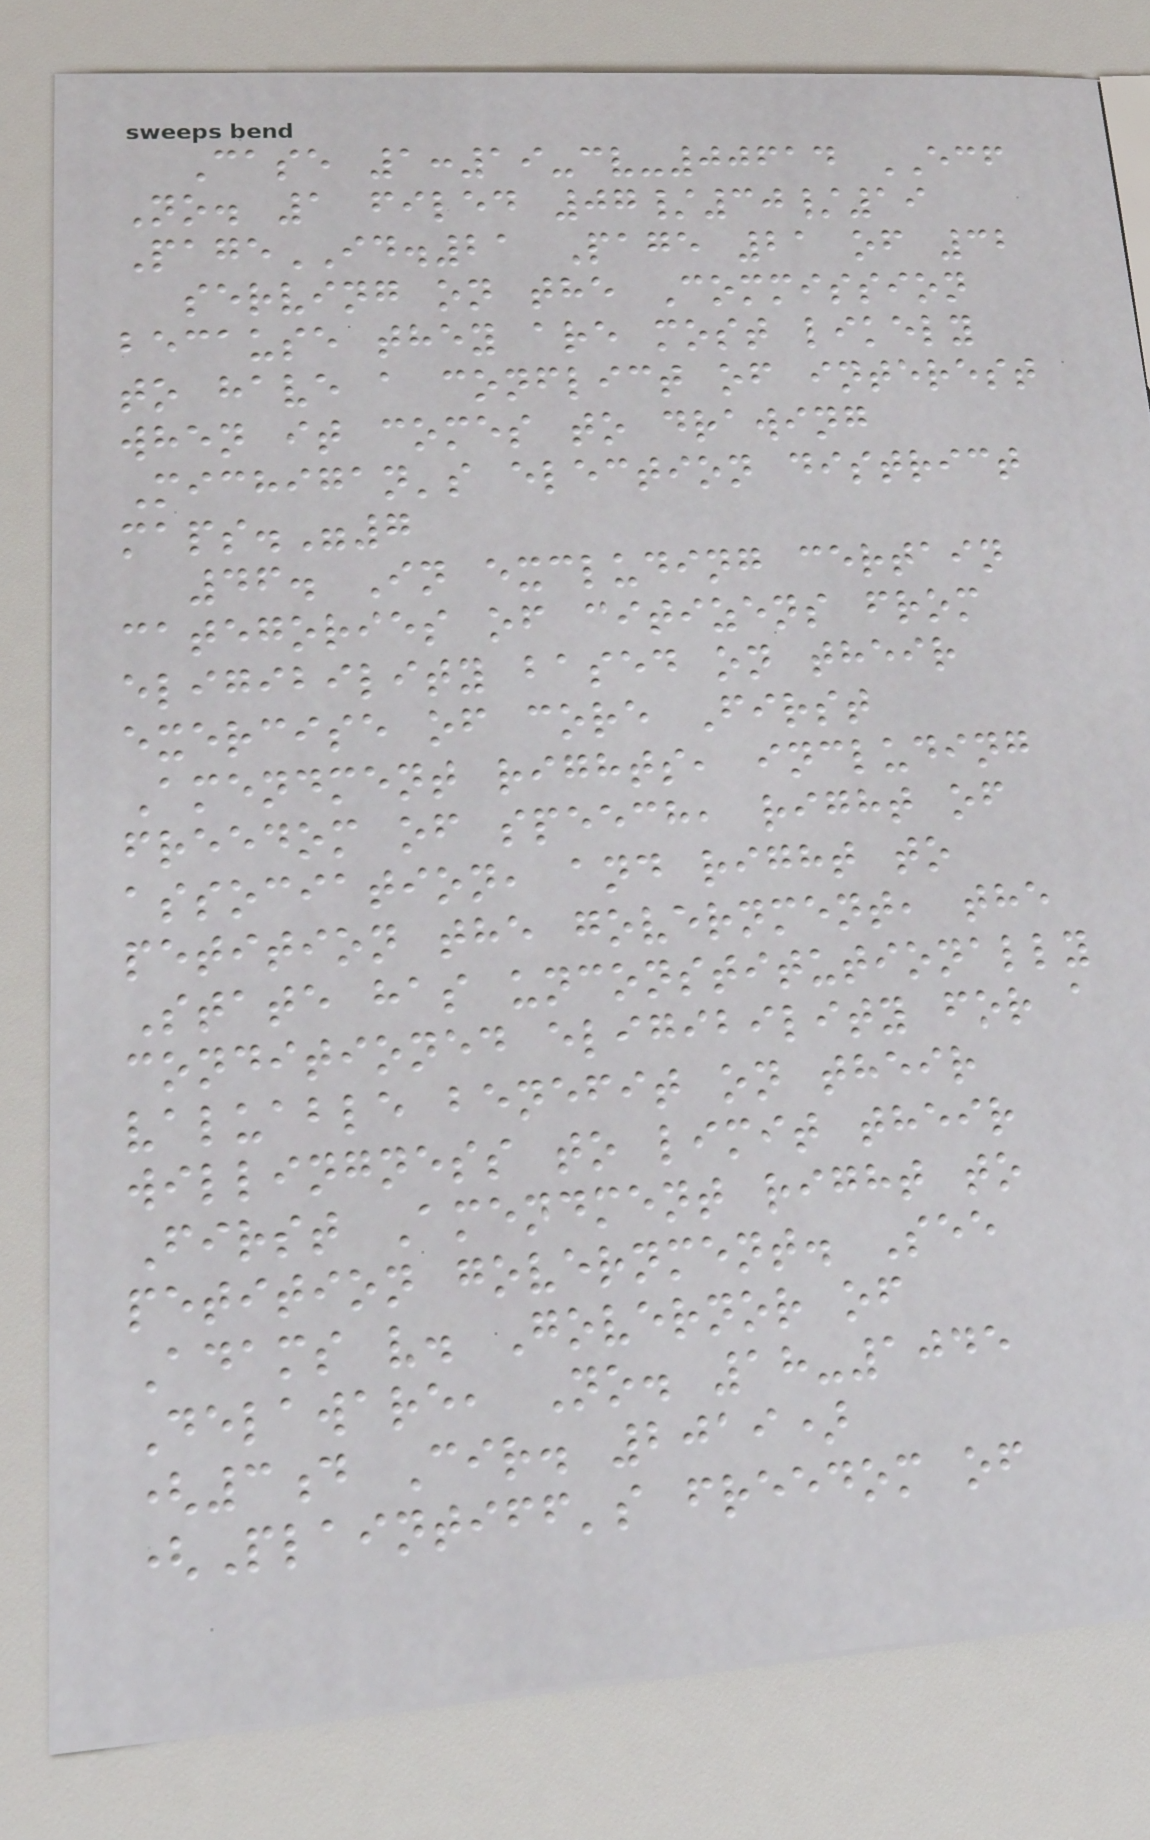Case 1:19-cv-00614 ECF
No. 1 filed 07/30/19
PageID.21 Page 21 of 32
serving on the Commission
because they are most likely
to have a conflict of interest
when it comes to drawing
Michigan's election district
maps."7
46. In excluding certain
categories of citizens from
eligibility based on their
exercise of core First
Amendment rights, including
freedom of speech, right of
association, and right to
petition the government, the
State has unconstitutionally
conditioned eligibility for a
valuable benefit on their
willingness to limit their
First Amendment right to
petition government. See
Adams v. Governor of
Delaware, No. 18-1045
(3d Cir. 2019)
(Plaintiff's freedom of
